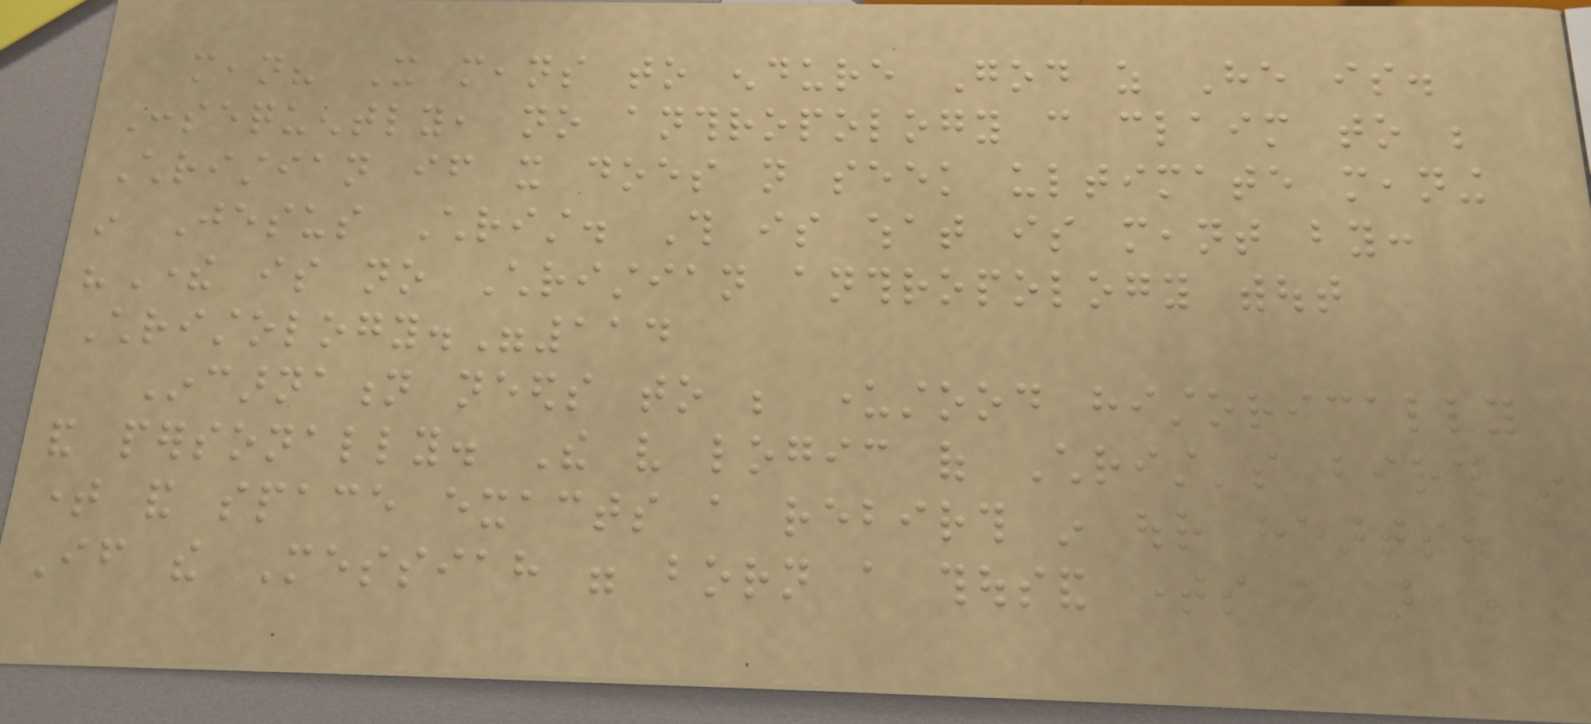mean? It means to endure God as He is.
Consequently, no anthropology can claim to be
Christian if it does not seek ultimate meaning
in Jesus Christ. This is what is meant by:
"There is no Christian anthropology without
Christology."114
Incarnation needs to be understood historically
and personally. The very logic of Christ's birth in
time and space exacts a rebirth in our hearts.
If the Messiah were born a thousand times but not in
